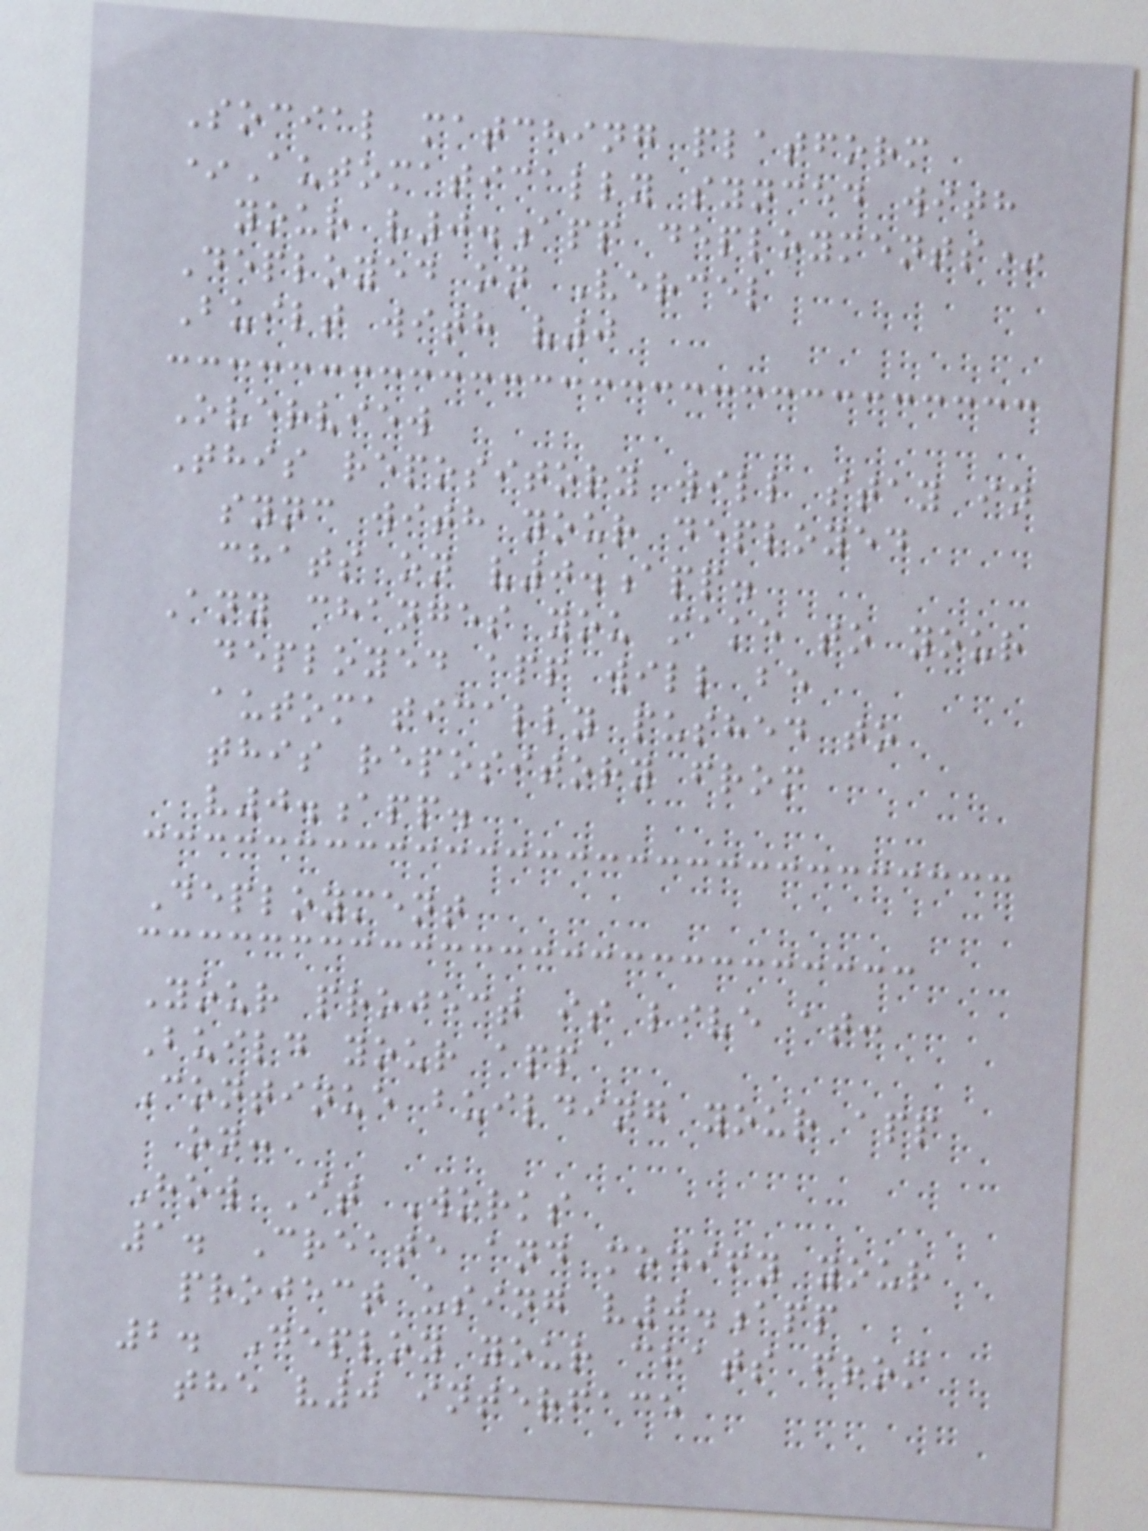Social matching platform
*Automatically synced with
your v0.app deployments*
Deployed on Vercel
Built with v0
Overview
This repository will stay in
sync with your deployed
chats on v0.app.
Any changes you make to your
deployed app will be
automatically pushed to
this repository from
v0.app.
Deployment
Your project is live at:
Build your app
Continue building your app
on:
How It Works
1. Create and modify your
project using v0.app
2. Deploy your chats from
the v0 interface
